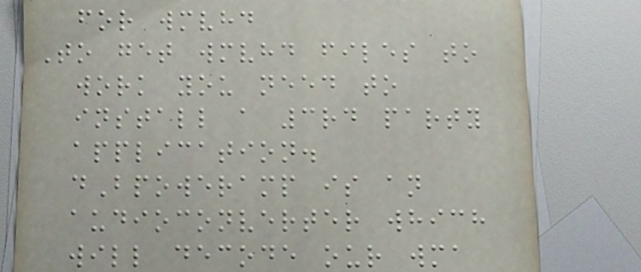for wmvhd
To get wmvhd files to
work you need to
install a 3rd party
application.
dBpoweramp is an
audioconverter which
will decode our wma
